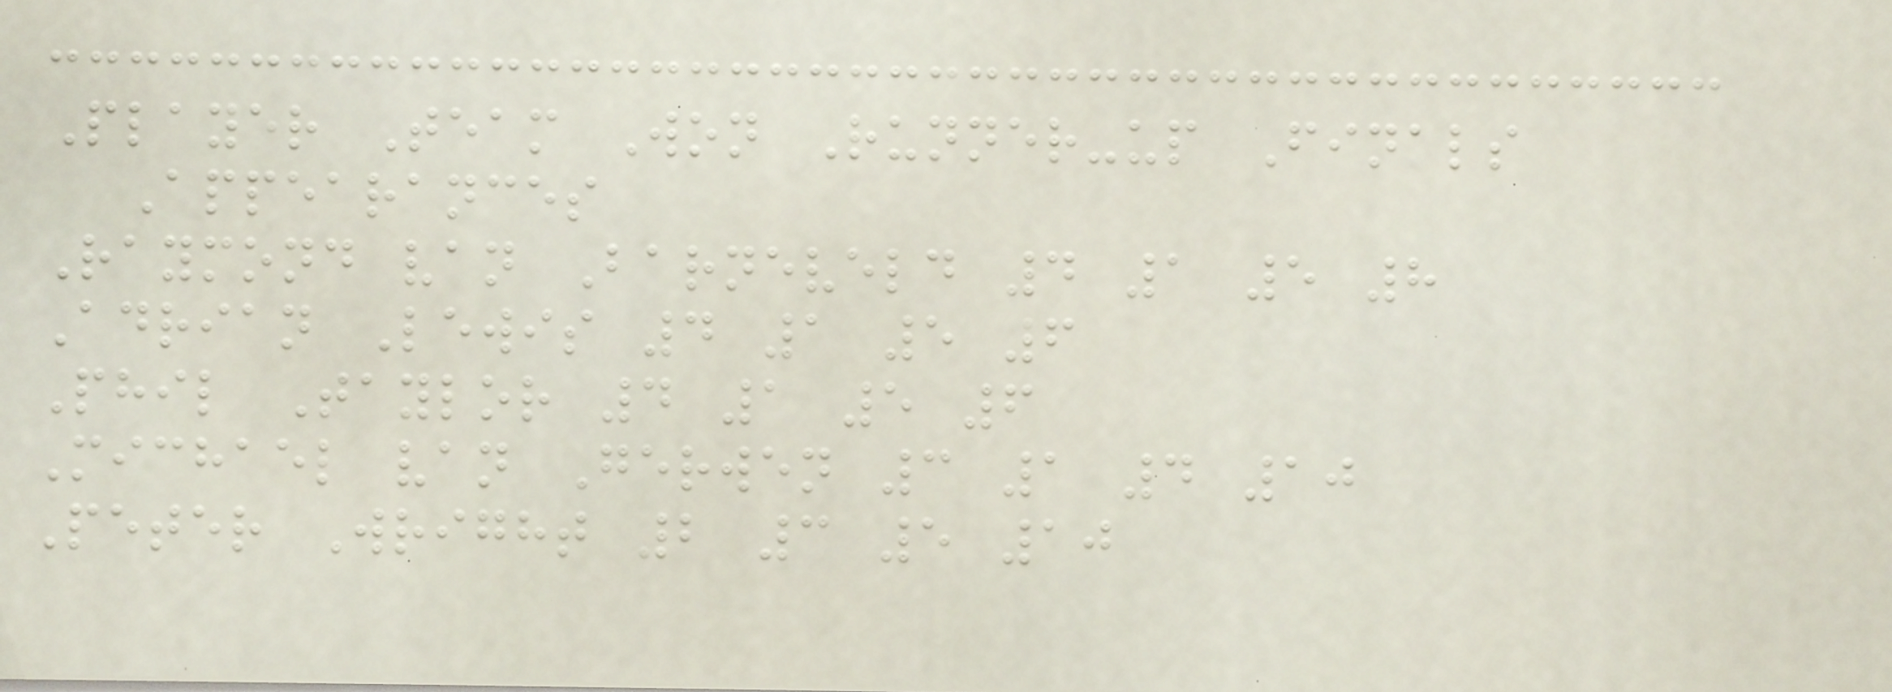Player Team Won Runner-up Finals
Appearances
Raymond van Barneveld 4 1 5 8
Adrian Lewis 4 1 5 6
Phil Taylor 4 1 5 6
Michael van Gerwen 3 1 4 10
Peter Wright 2 3 5 10
